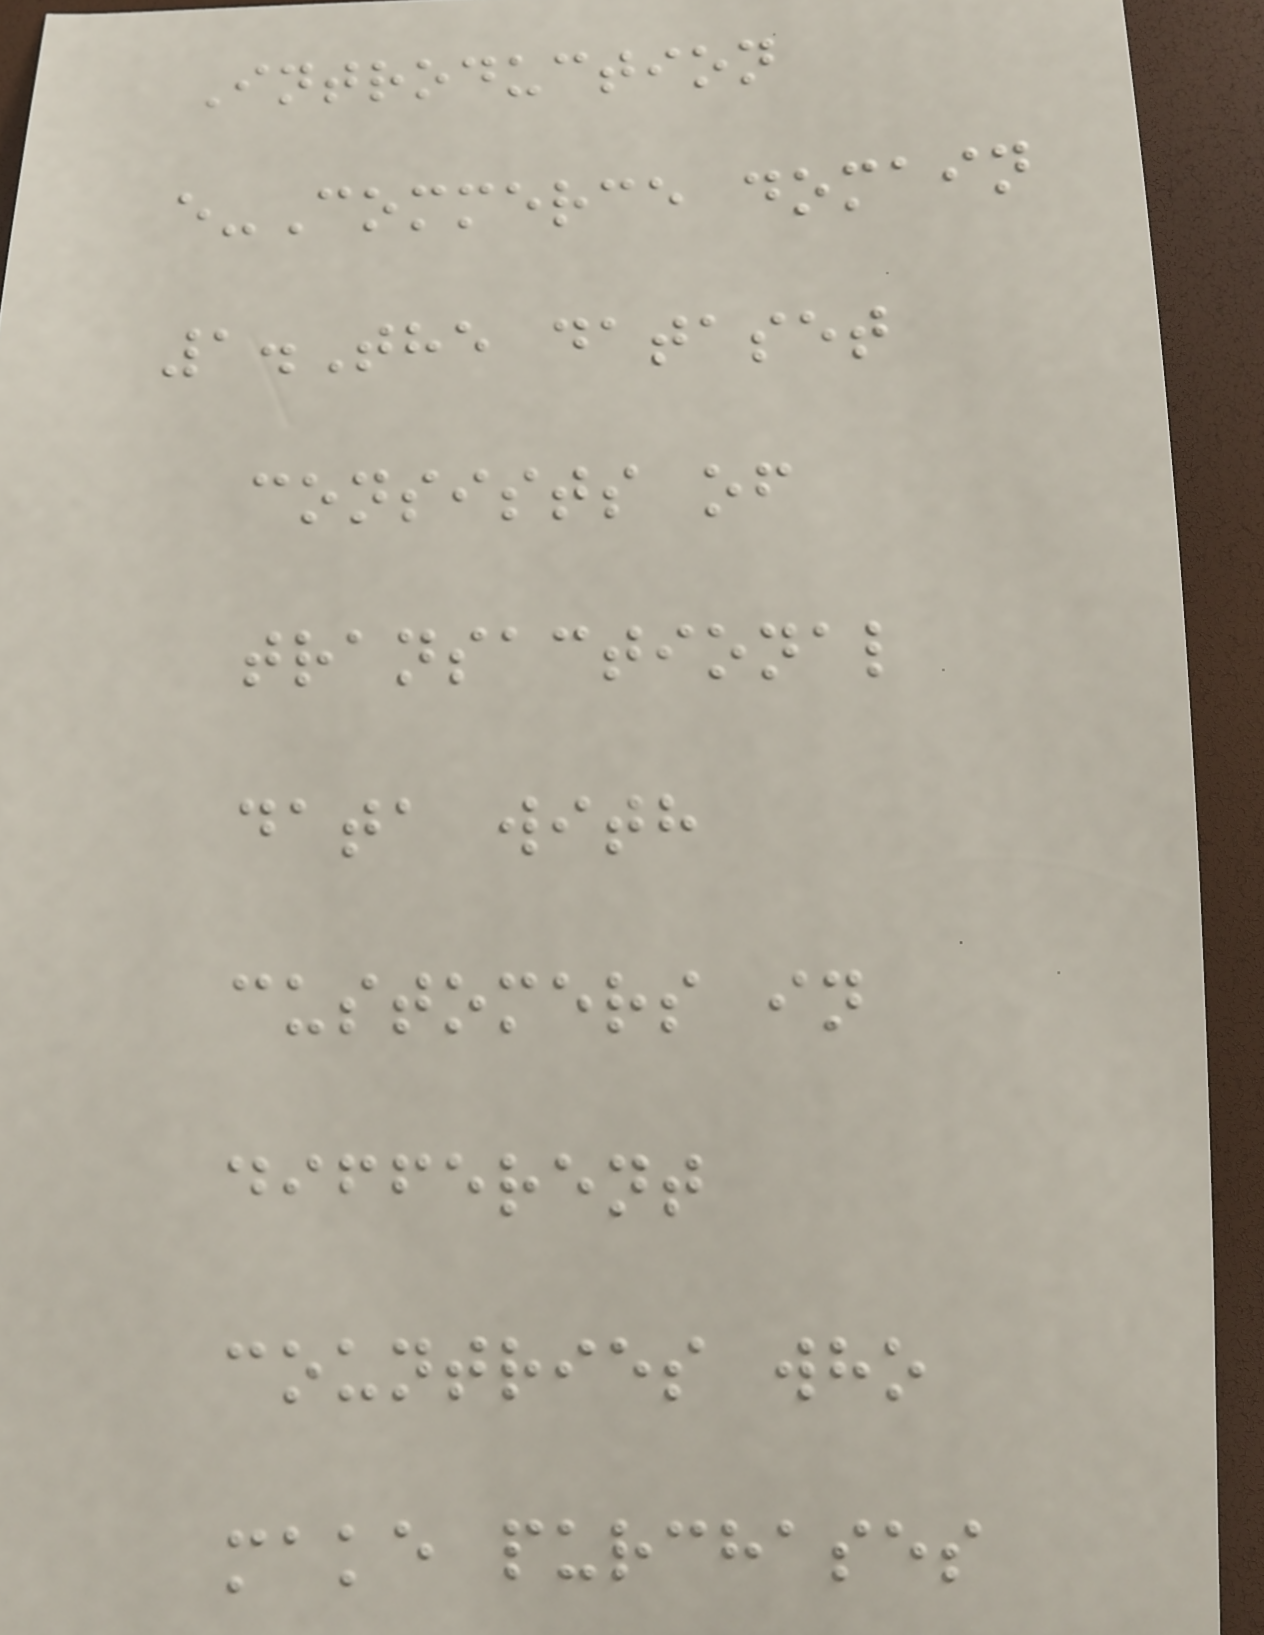Introduction
e-Commerce domain
1.The dataset
consists of
transactional
data with
customers in
different
countries who
make purchases
